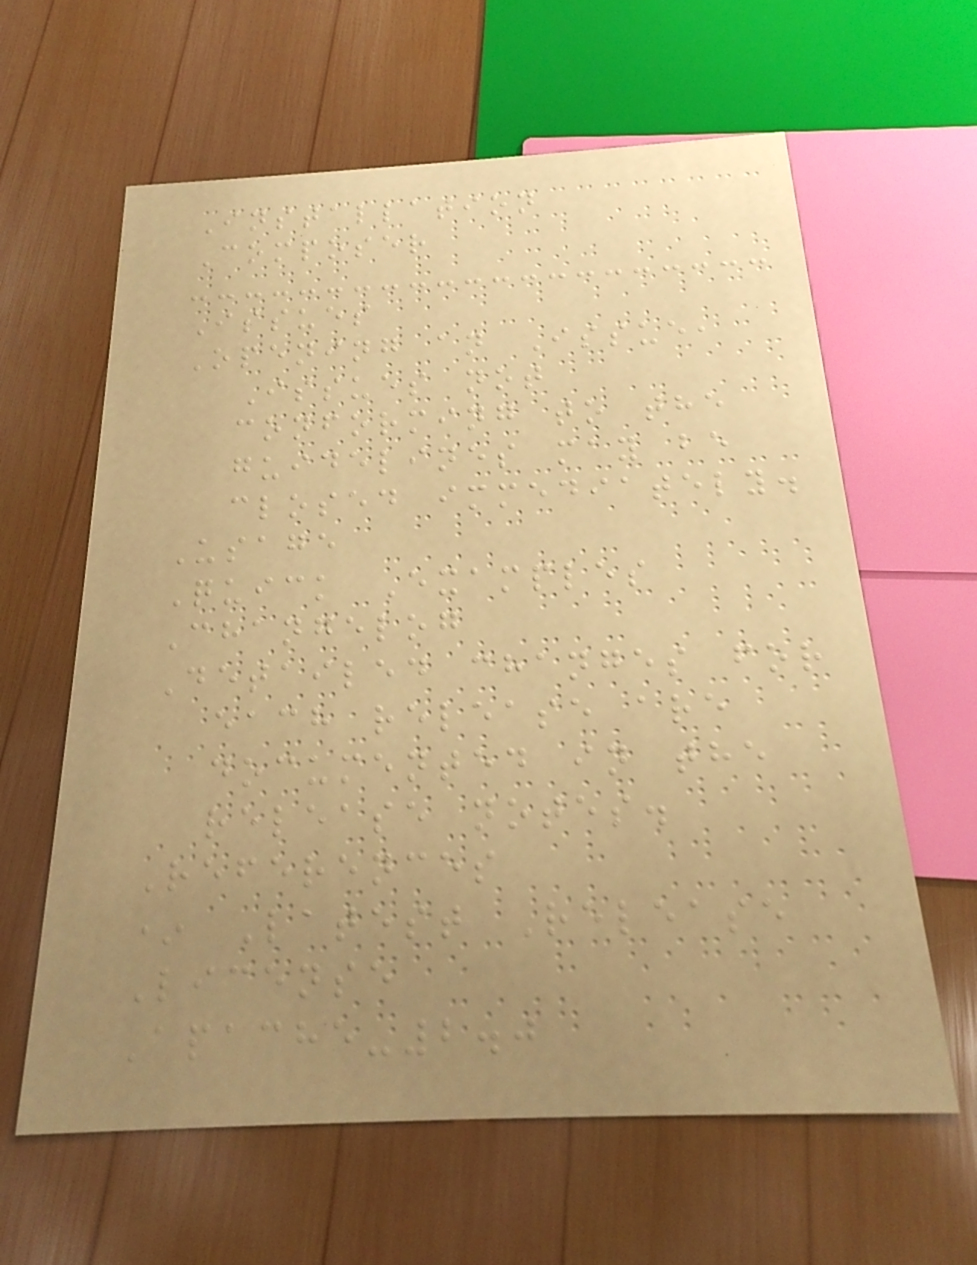Installation
Composer
Issues
Opening an Issue,
Issues not
conforming to the
guidelines may be
closed immediately.
Usage
Quick Examples
Changelog
Detailed changes for
each release are
documented in the
release notes.
References
* Latest Release
License
Apache-2.0
